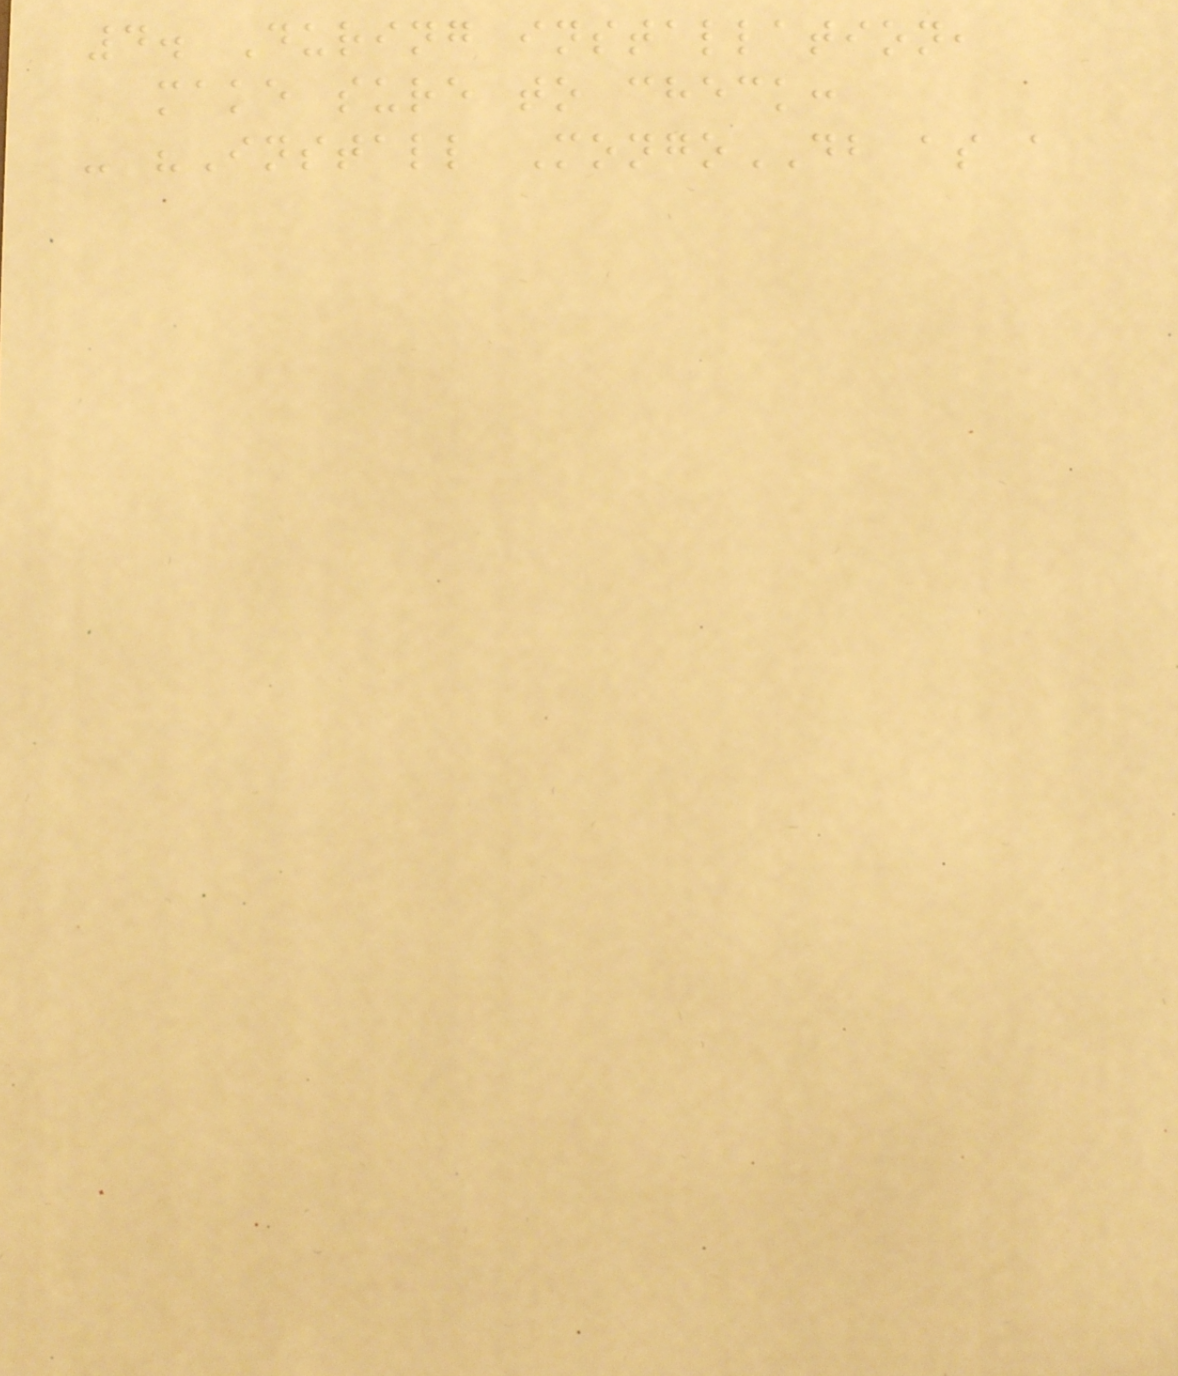4. During installation,
make sure to check:
- "Install MongoDB as a
